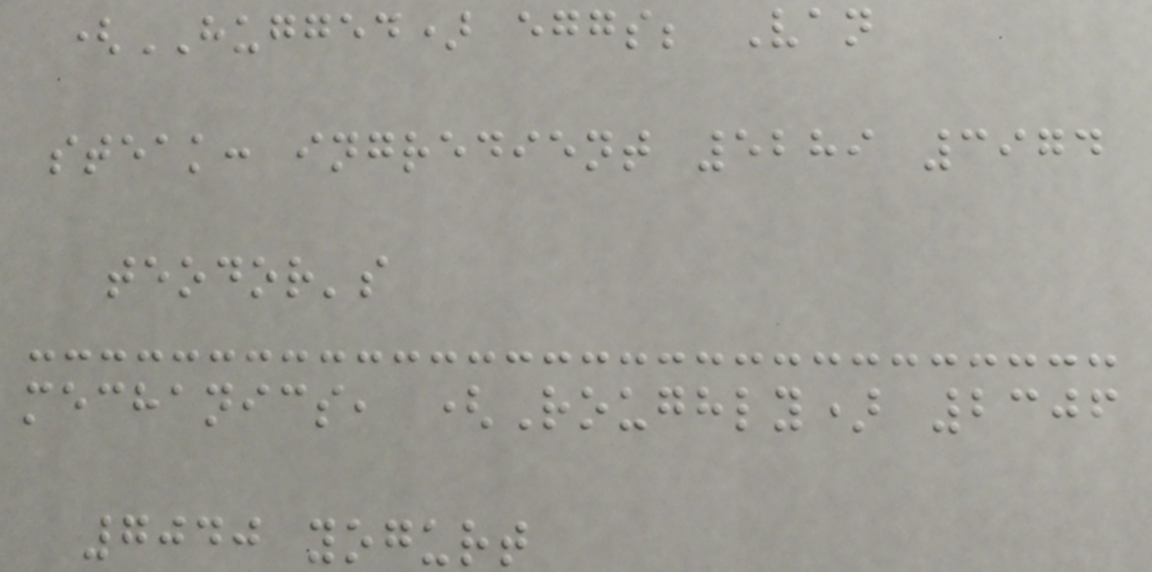(HUGGED) eggs; Van
steak: ingredient 5289 3974
teodor's
mechanics, (Roughly) 2306
7040 yogurt
